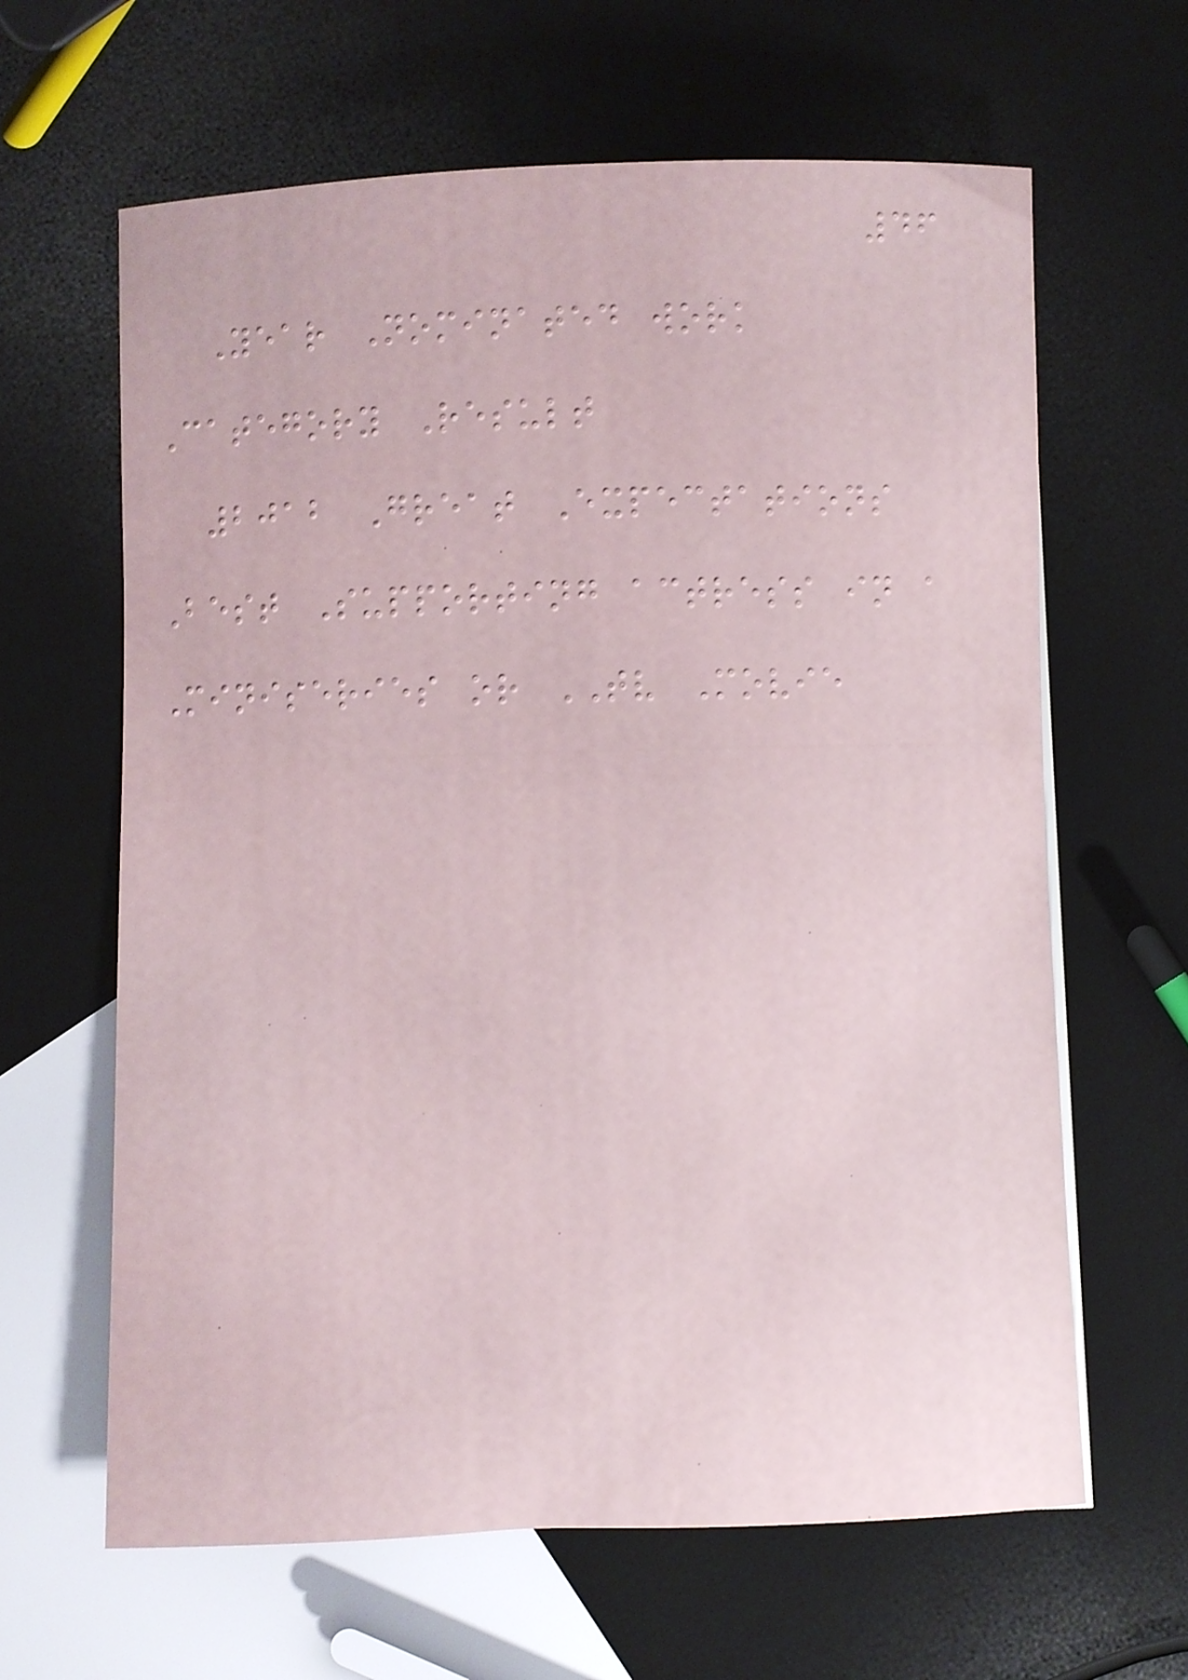46
Year Nominated work
Category Result
2012 Great Expectations
Best Supporting actress in a
Miniseries or TV Movie
